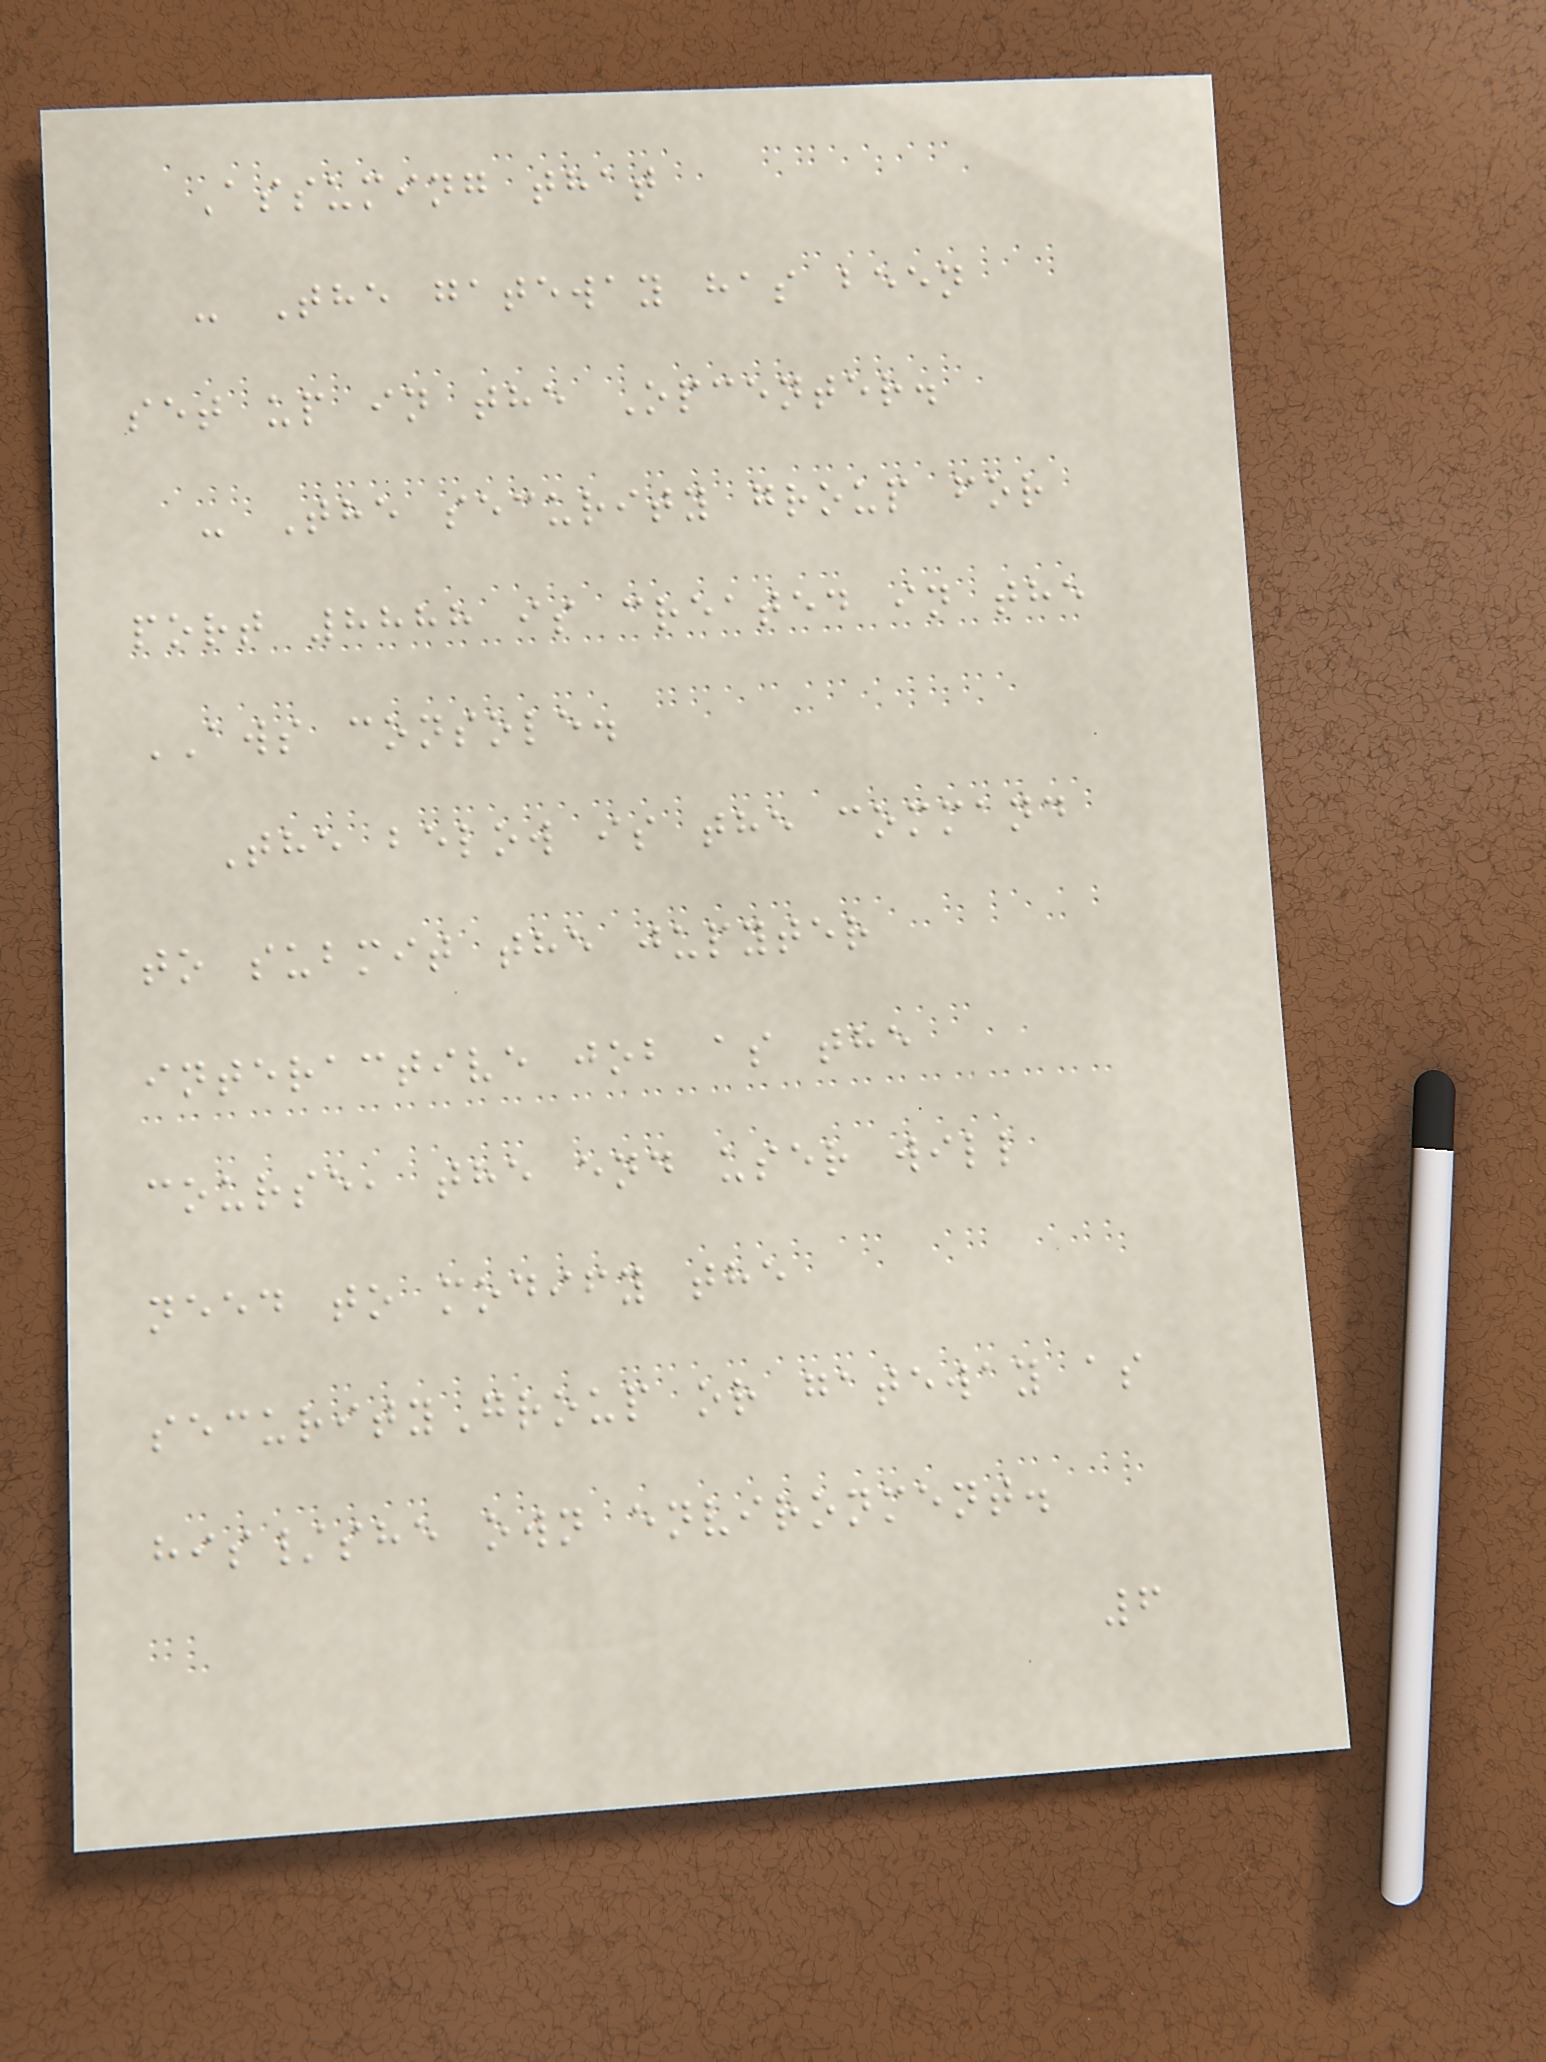Assuming that
- The gateway has been
set up in the Opcenter.
- The security group for
port 8888 is created in the
AWS console.
The below is the command
to submit the jupyter
interactive job as the
course, the end user will
need to modify the
securityGroup or gateway as
his/she own environment.
6
